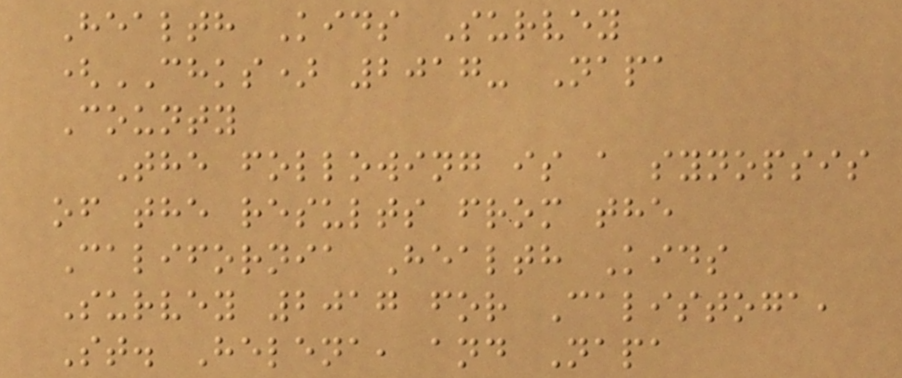Health Kids Survey
(CHKS) 2017- Napa
County
The following is a synopsis
of the results from the
California Health Kids
Survey 2017 for Calistoga,
St. Helena, and Napa
